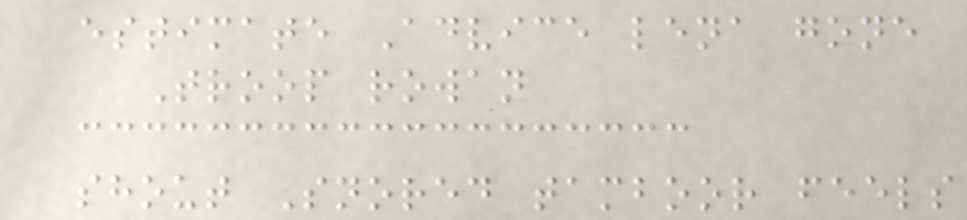estimate Advice lena gone
Troop rowan
shout Snored tamboor feels
